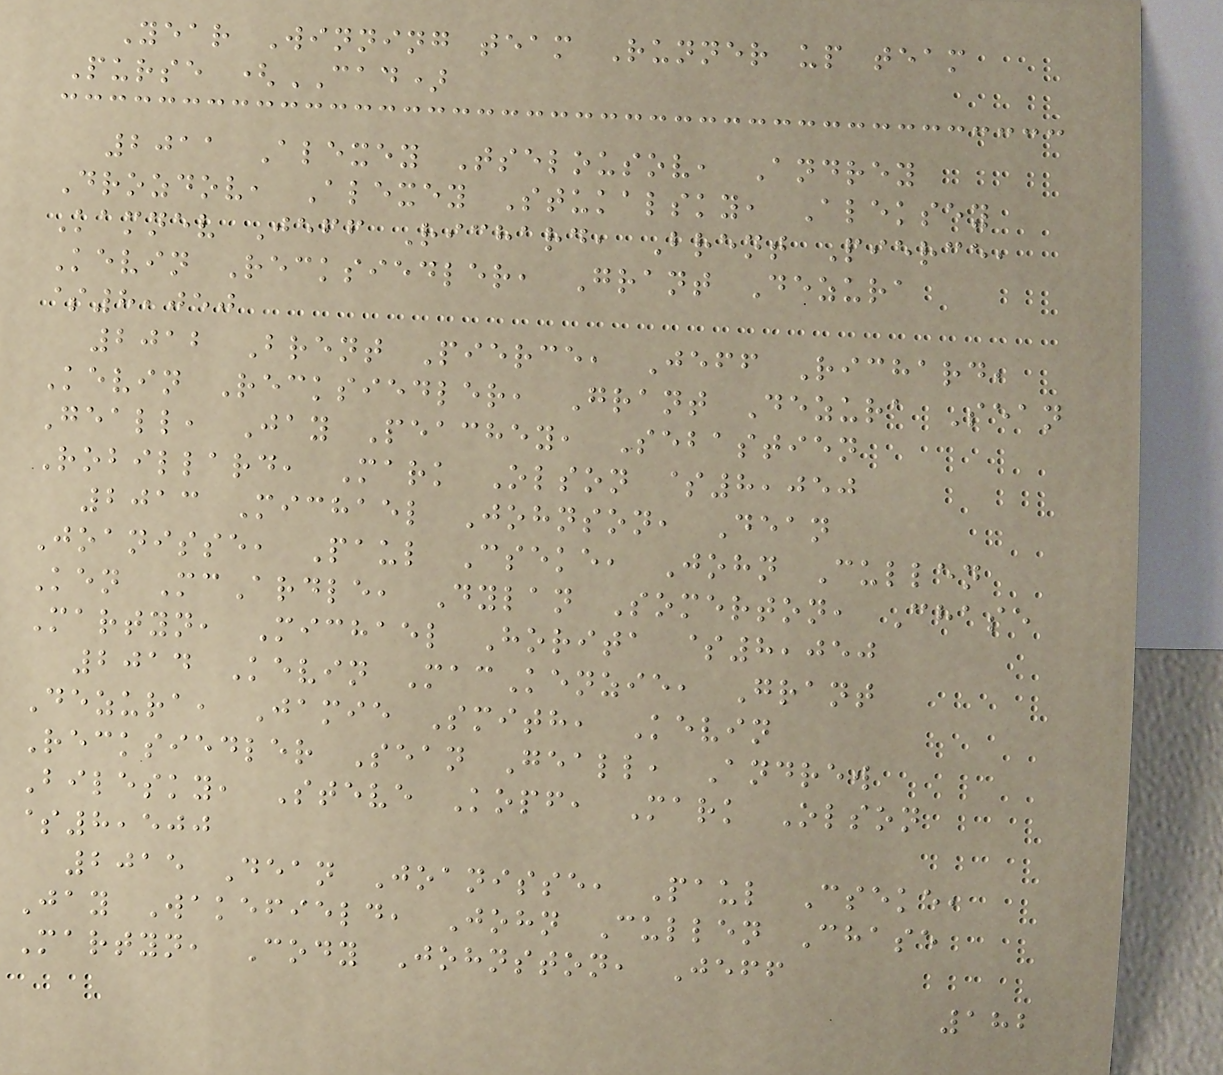Year Winning team Runner up team
Purse (CAD)
2011 Alexey Tselousov, Andrey
Drozdov, Alexey Stukalsky, Aleksey
Kamnev Jeff Richard, Brent Pierce,
Kevin Recksiedler, Grant Dezura
$8,050
2012 Brent Pierce, Jeff Richard,
Kevin Recksiedler, Grant Dezura Sean
Geall, Jay Peachey, Sebastien
Robillard, Mark Olson $8,050
2013 Michael Johnson, Dean
Joanisse, Paul Cseke, John Cullen
Ken McArdle, Dylan Somerton, Chase
Martyn, Michael Horita $8,050
2014 Kevin MacKenzie, Grant
Dezura, Jamie Smith, Kevin
Recksiedler Sean Geall, Andrew
Bilesky, Steve Kopf, Mark Olson
$8,500
2015 Dean Joanisse, Paul Cseke,
Jay Wakefield, John Cullen Chase
Martyn, Cody Johnston, Jeff
182
